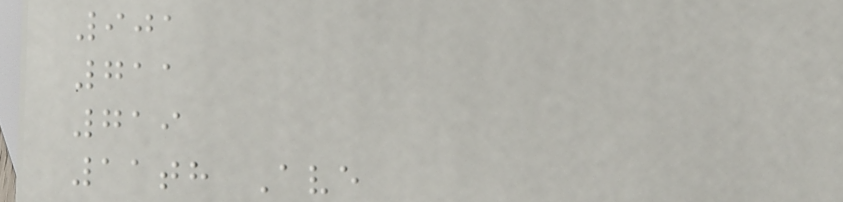901
711
719
11th Ave
